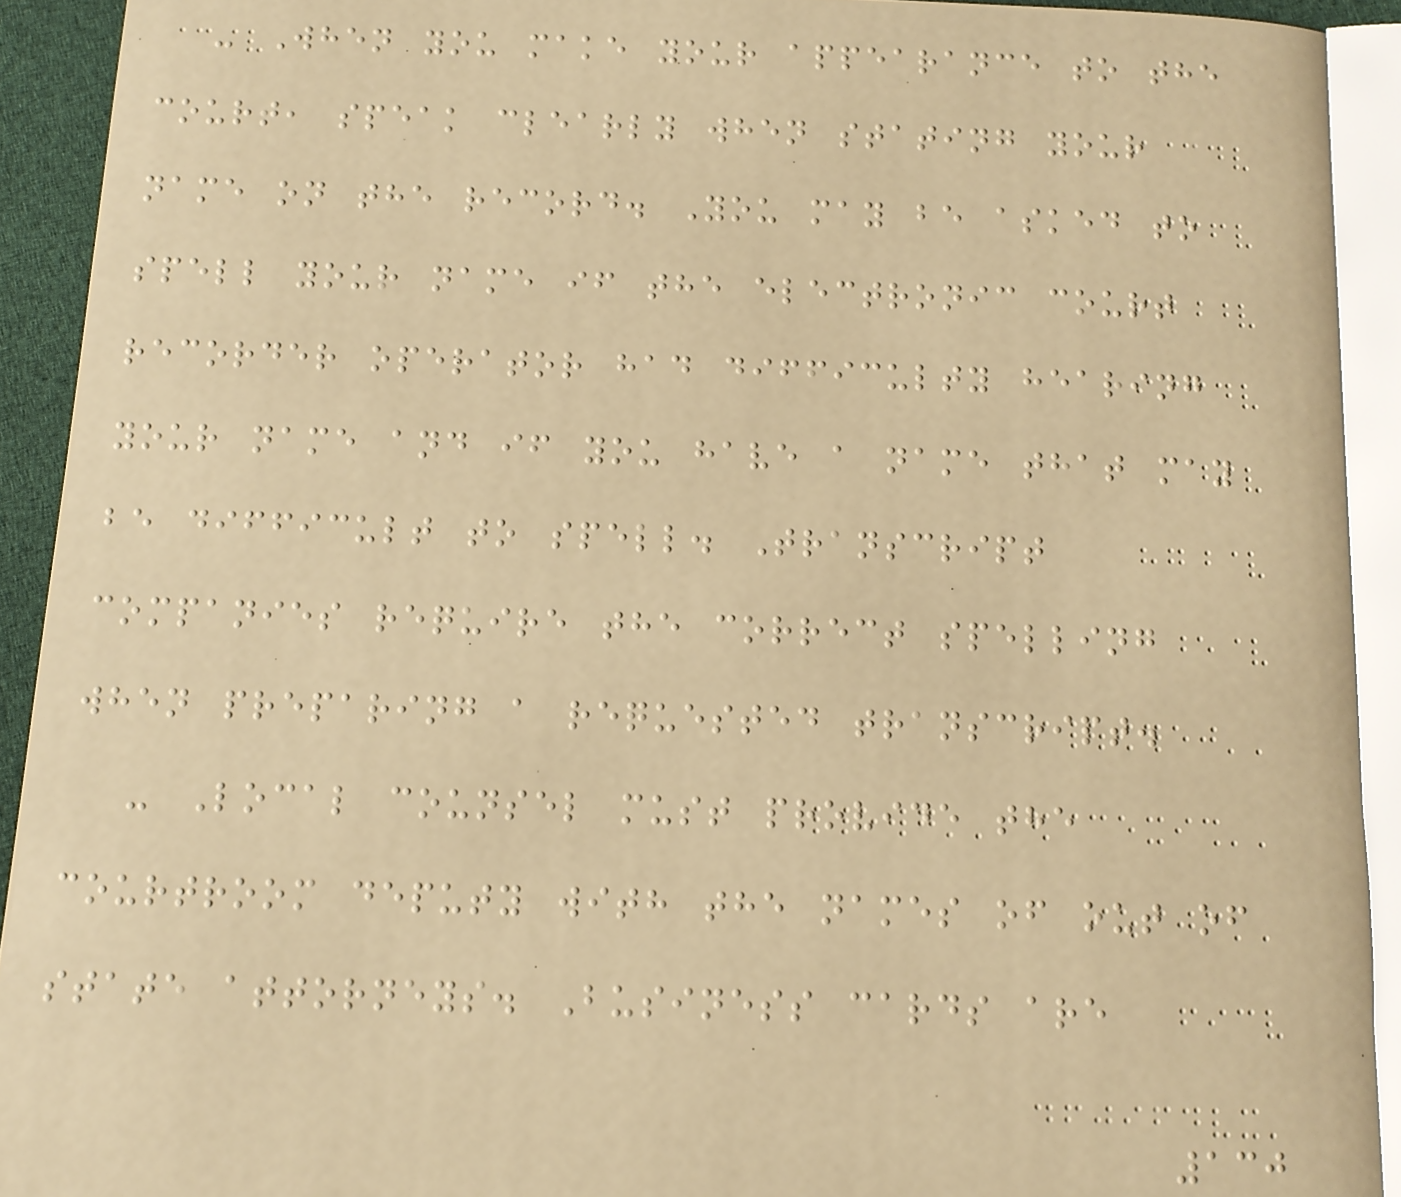- When you make your appearance to the
court, speak clearly when stating your
name on the record. You may be asked to
spell your name if the electronic court
recorder operator had difficulty hearing
your name and if you have a name that may
be difficult to spell. Transcript
companies require the correct spelling
when preparing a requested transcript.
- Local counsel must provide the
courtroom deputy with the names of out of
state attorneys. Business cards are
130
